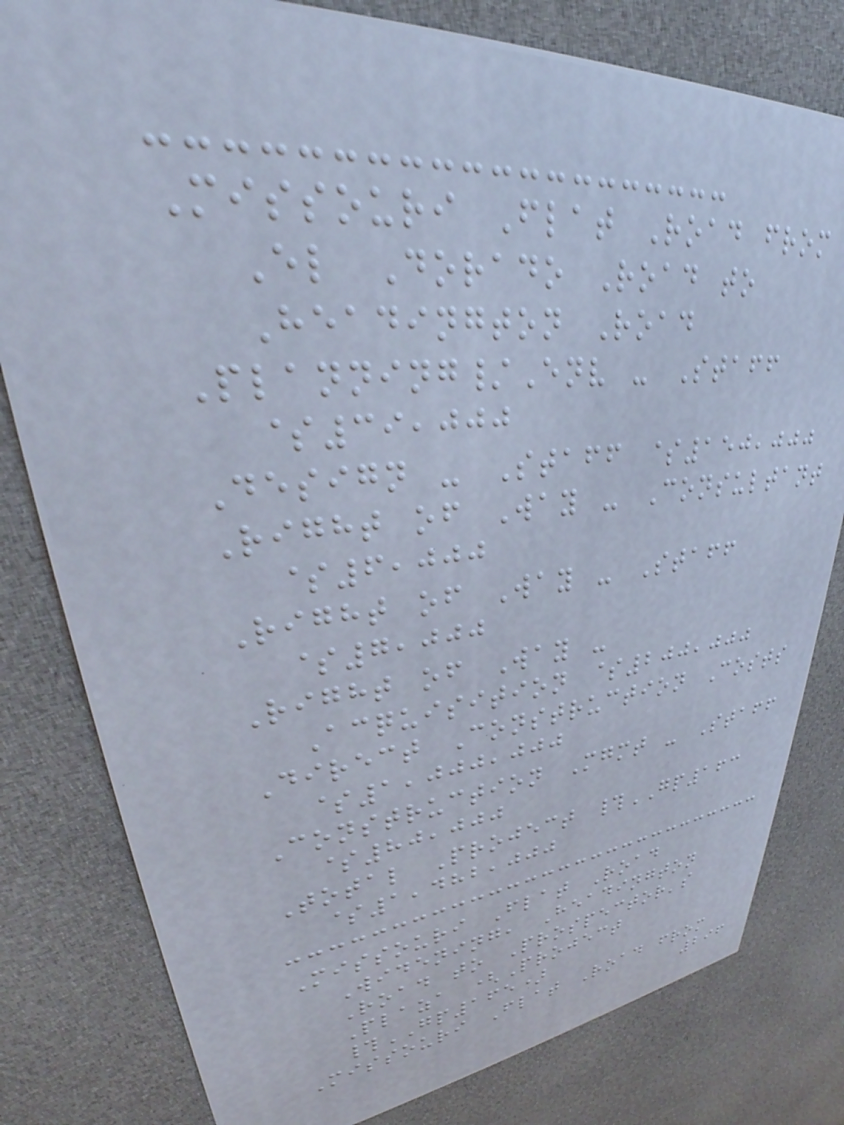Missouri Flat Road from
El Dorado Road to
Headington Road
Planning/Env - Staff
$39,000
Design - Staff $150,000
Right of Way - Consultant
$6,000
Right of Way - Staff
$7,000
Right of Way -
Acquisition $200,000
Direct Construction Costs
$1,000,000
Construction Mgmt - Staff
$80,000
Total Project #GP163
$1,482,000
Missouri Flat Road
Widening, Headington
Road to Prospector's
Plaza (Project
#GP165)
Missouri Flat Road from
296
